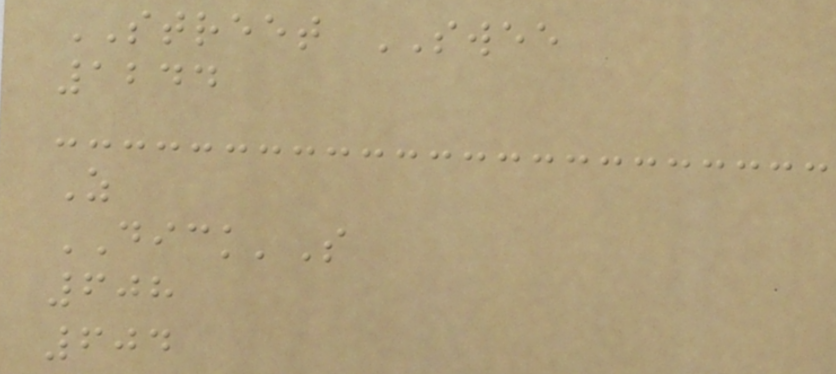STREET SWEE
1244
Z
DICK'S
608
604
